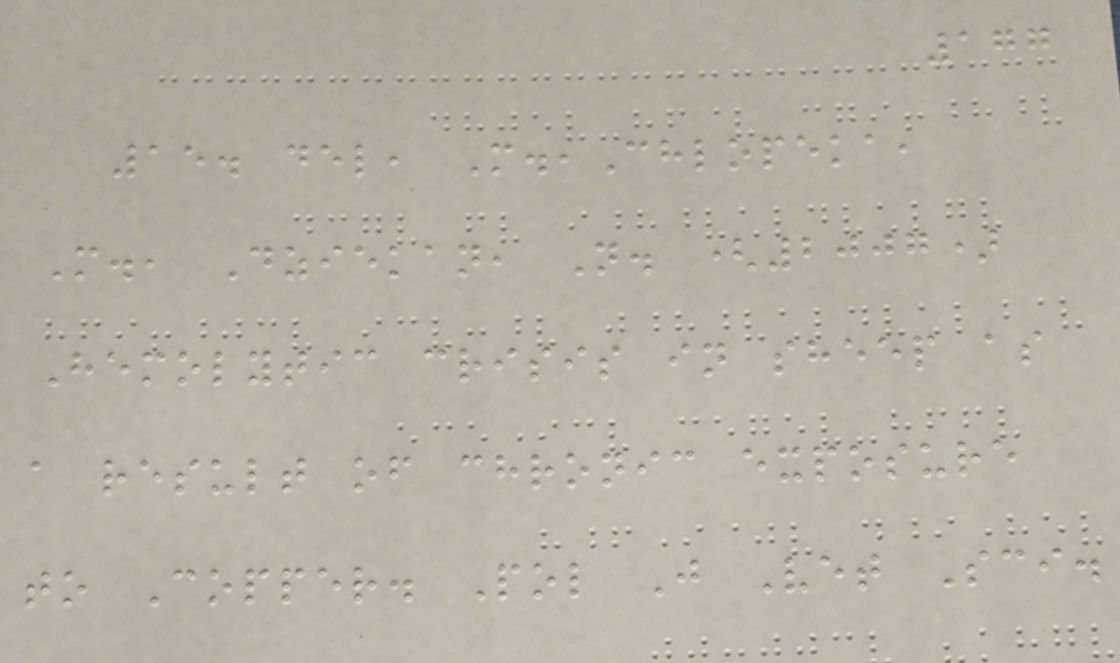177
15. del, M.,Chlopeka,
M., Dziekan, N. (2007)
Hemolytic crisis in sheep as
a result of chronic exposure
to Copper. Pol J Vet Sci.
